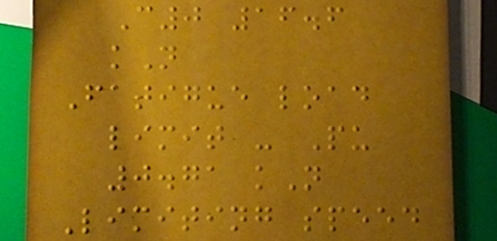C0 16.6
kN
Fatigue load
limit - Pu
0.71 kN
Limiting speed
